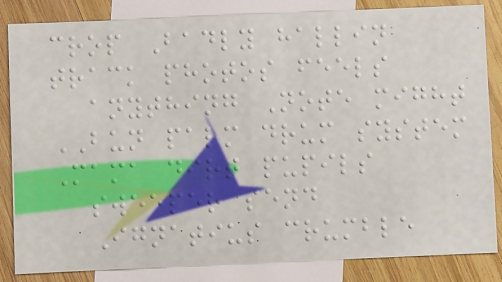crop Badly hallin
track photos feels
anything Note might
BUN palm drum system
Mama dirt pupils
sweeper send
Ignatius crumble
